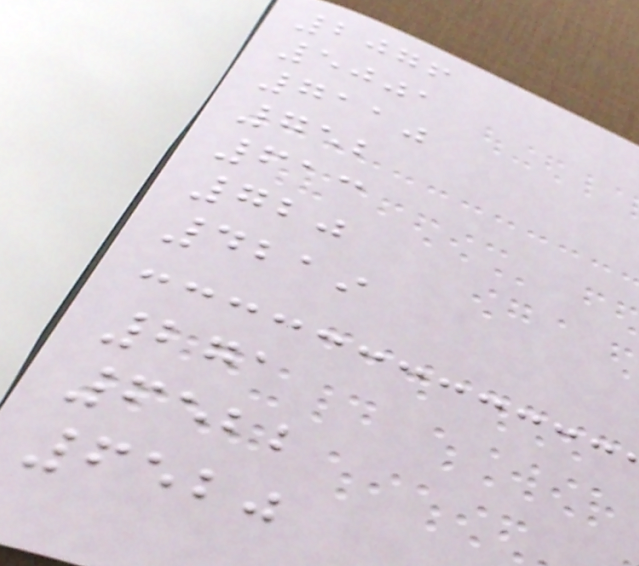2076
5001
7110
752
613
720
4219
271
6522
6520
